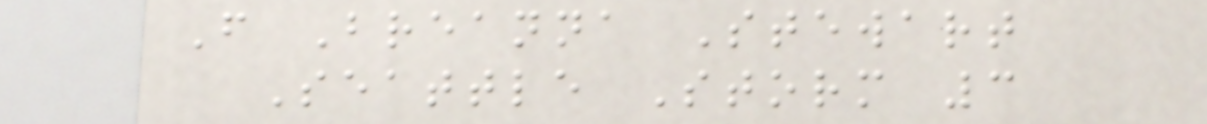F Breanna Stewart
Seattle Storm 3
